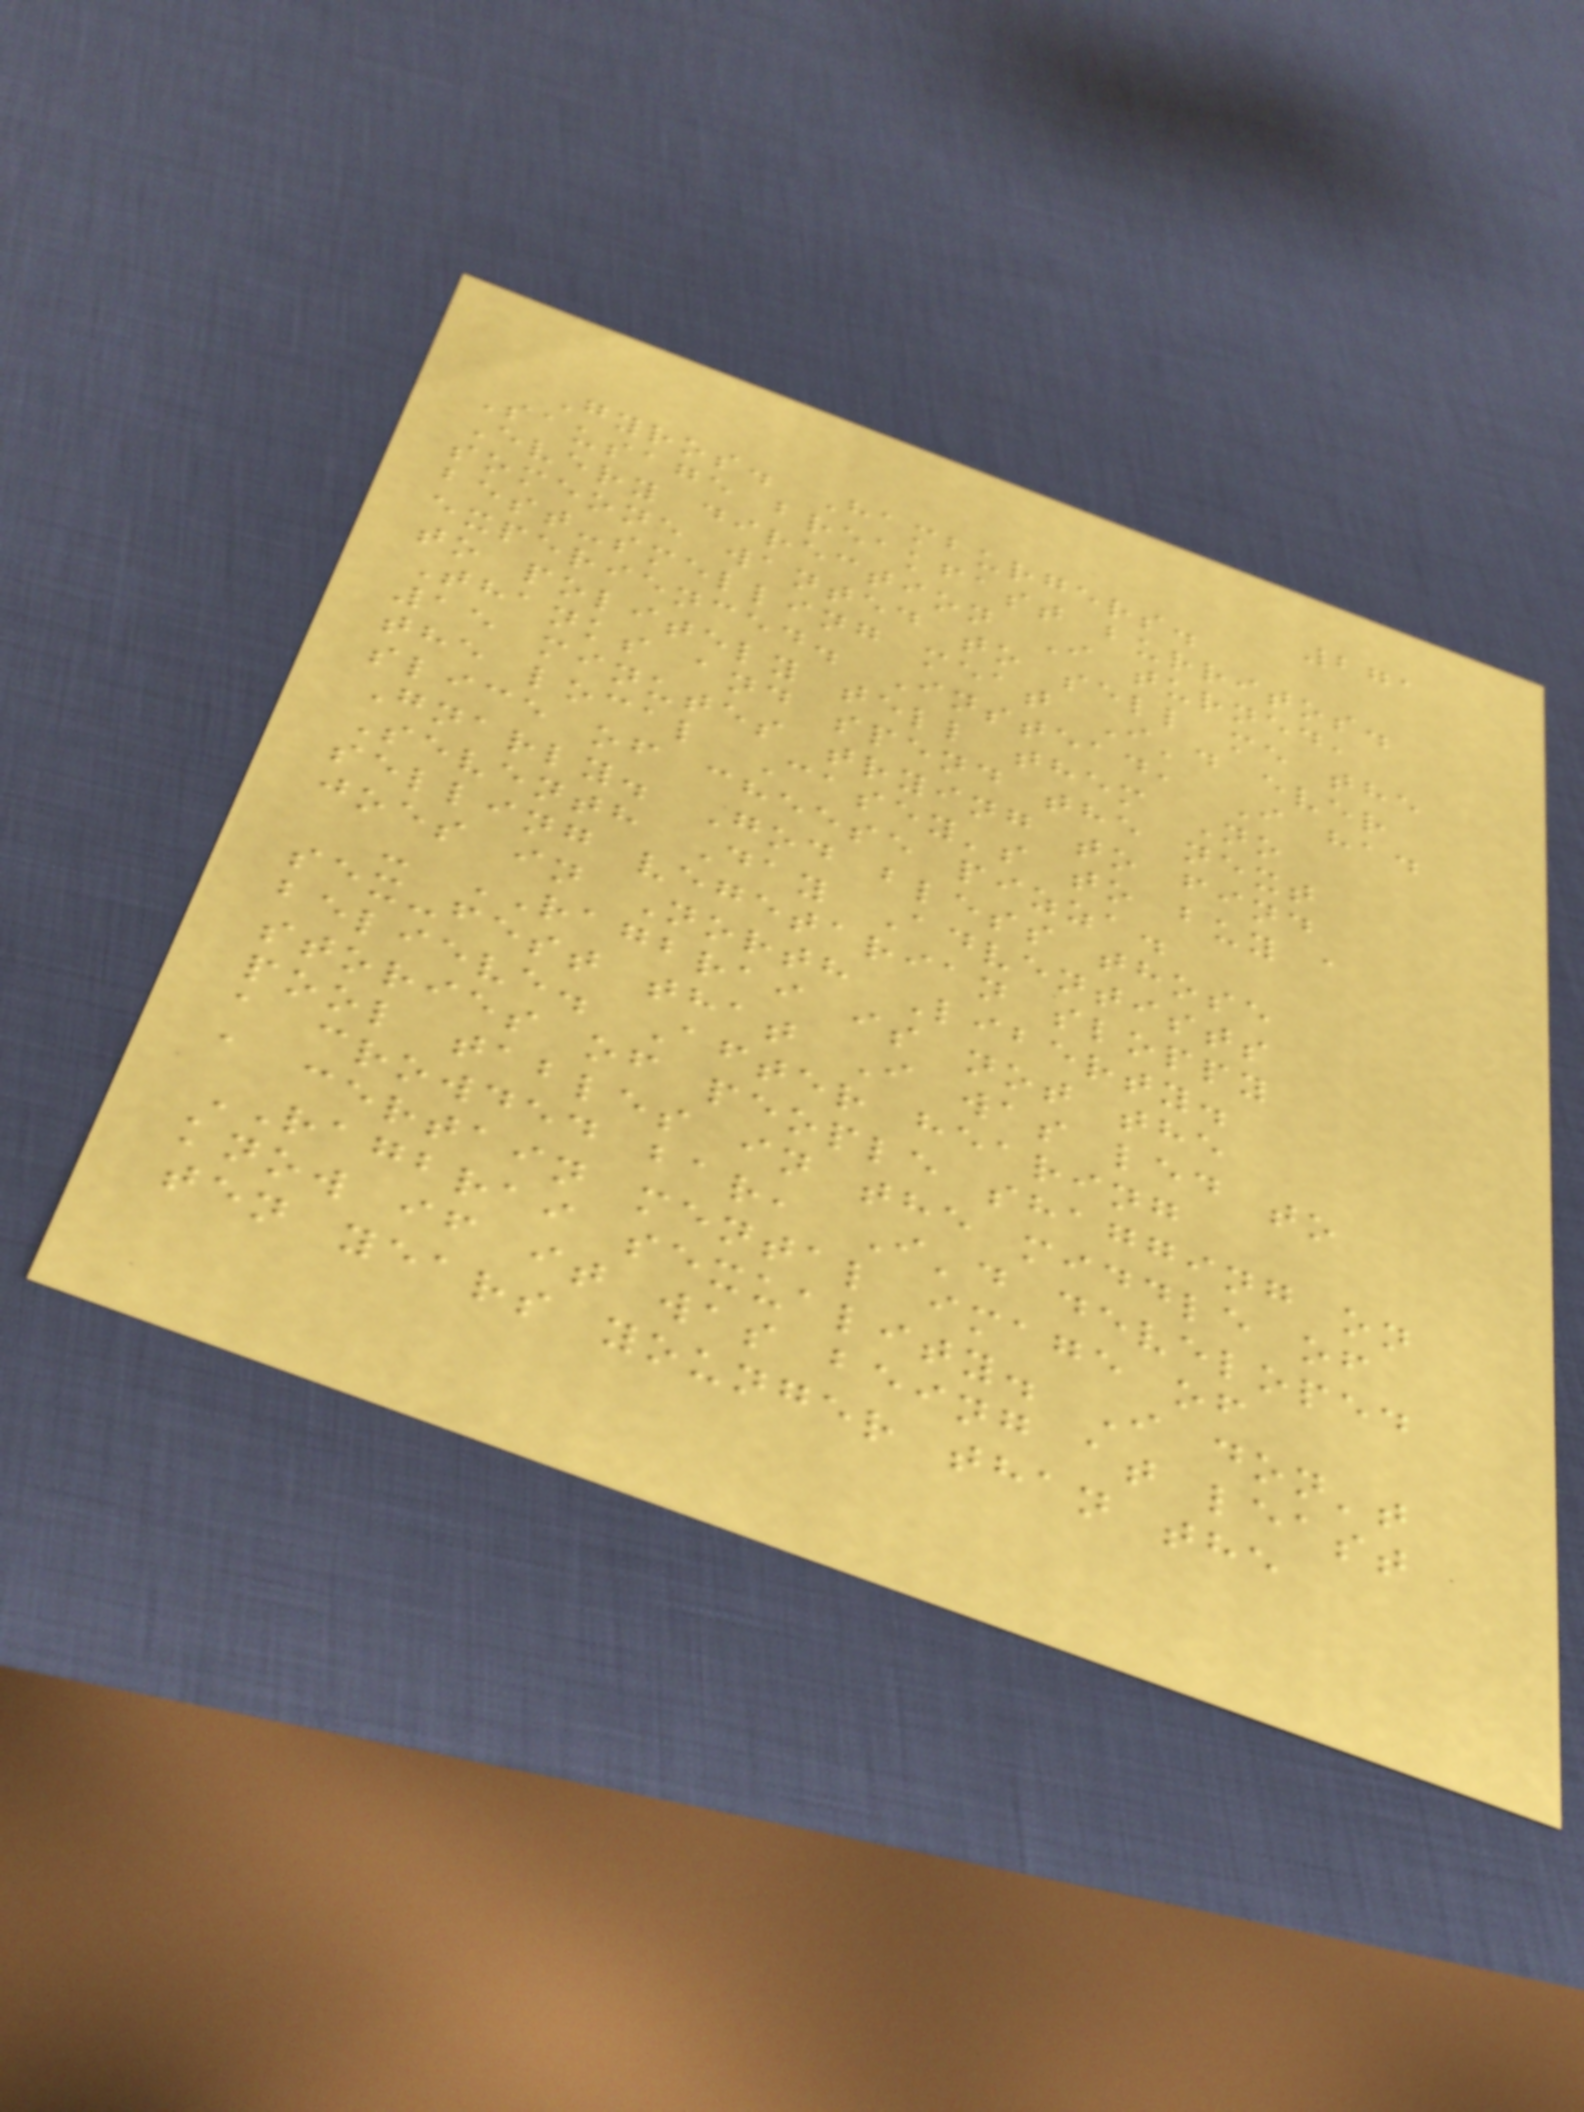271
Gyros. Hamburgers.
Sausage breakfast burritos.
Every direction I turned,
someone wanted to sell me the
best-smelling meat I'd ever
experienced. Instead, I had
to politely tell them No
Thanks and spend the next
15 minutes trying to find
the local Casey's to buy a
slice of cheese pizza.
Gnarly. God bless those
Seventh Day Adventists
selling vegetarian sloppy
joes in North Liberty.
- RAGBRAI is not the
sex-fest that I was led to
believe. After hearing
stories of people shagging on
pool tables in the middle of
a crowded bar, I'd developed
a certain mental image of
RAGBRAI sexuality. I don't
know if it was being at least
ten years younger than the
